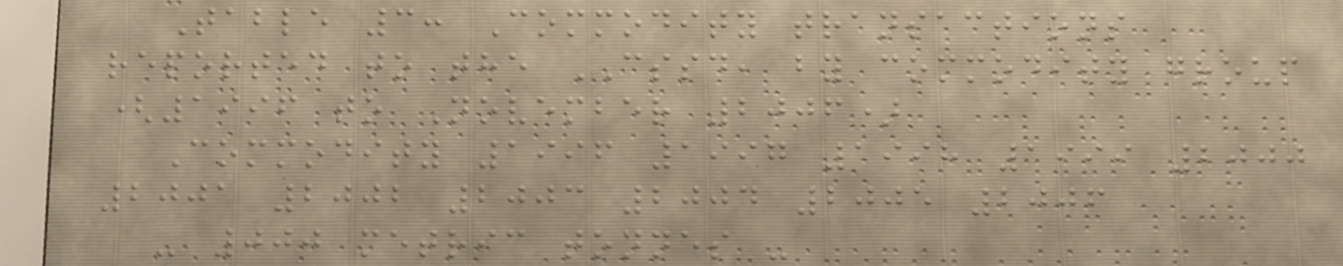Table 3: Commodity transactions
reported to the CSSD, by commodity group
(1996 to November 2006)
Commodity 1996 1997 1998 1999 2000
2001 2002 2003 2004 2005 2006
- 000 metric tonnes -
